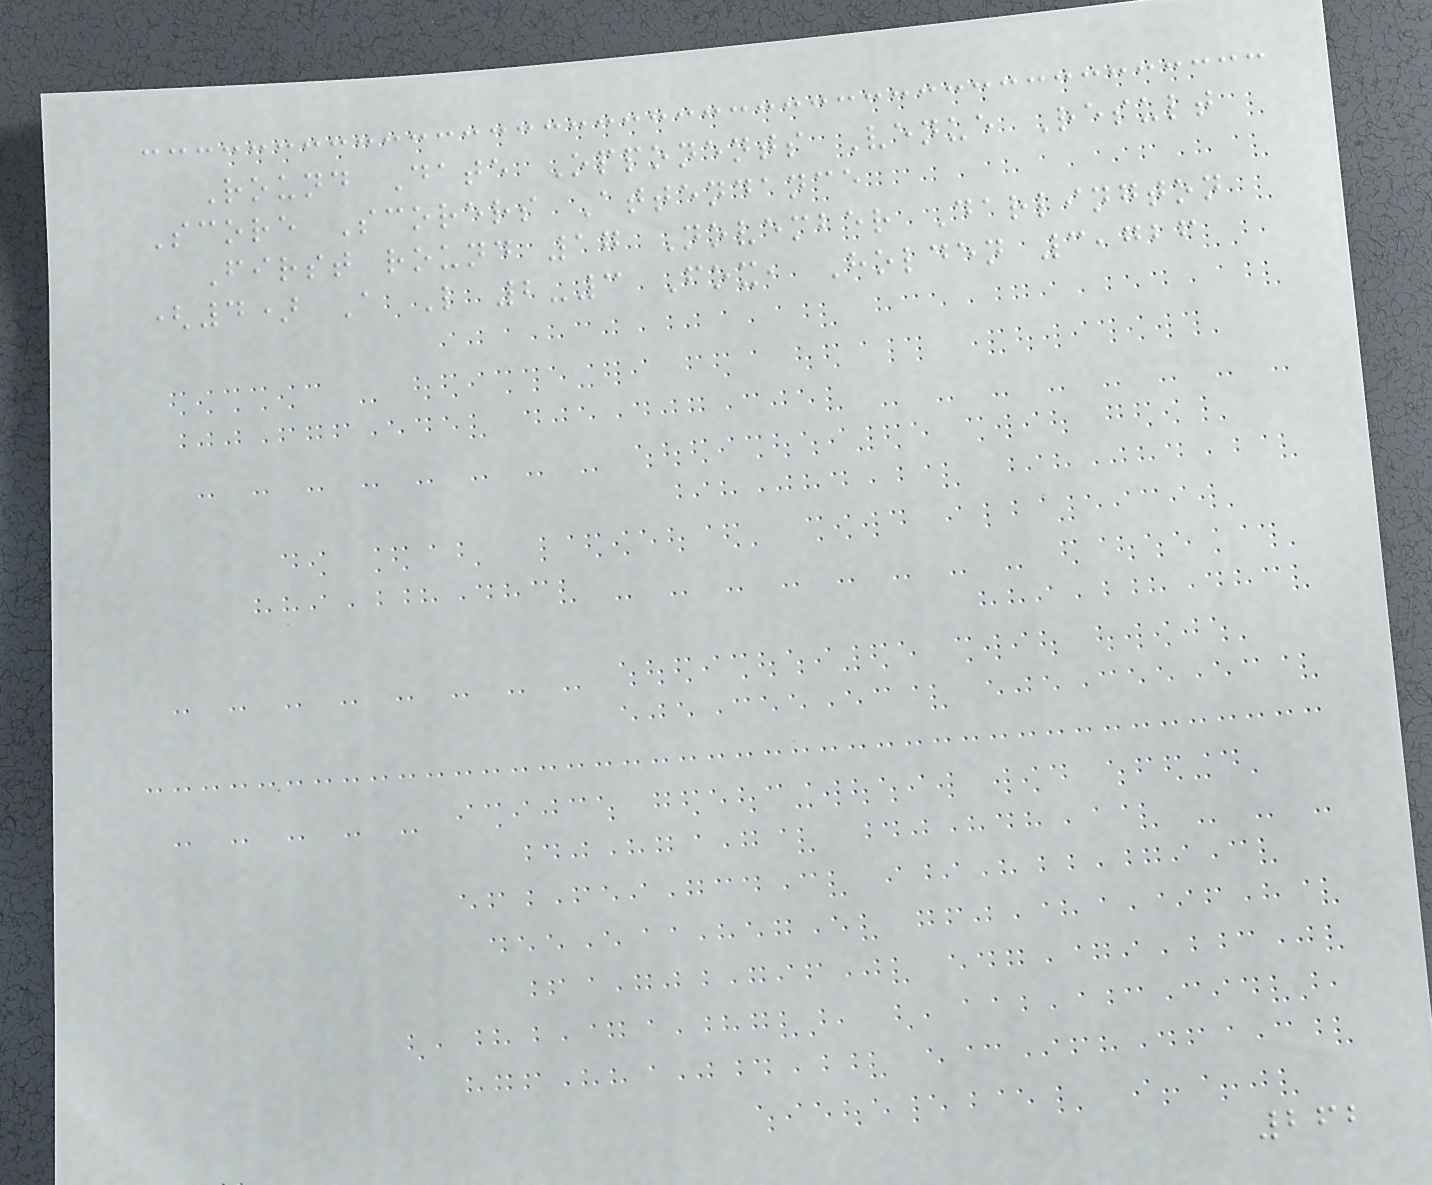Round Date Opponents Venue Result
Score Scorers Attendance
First round 17 November Darlington
(4) A L 2-3 Fox, Holden 3,726
262
